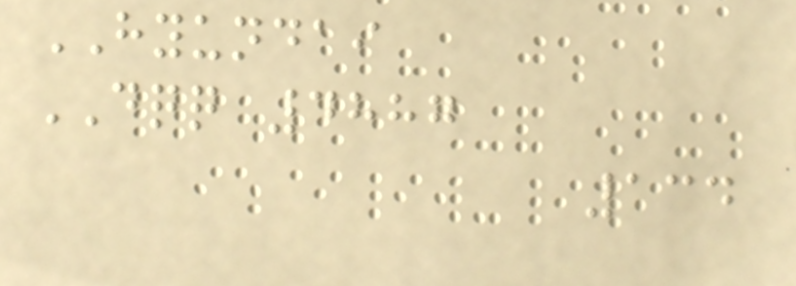HYUNDAI
DQQ 4887
134
